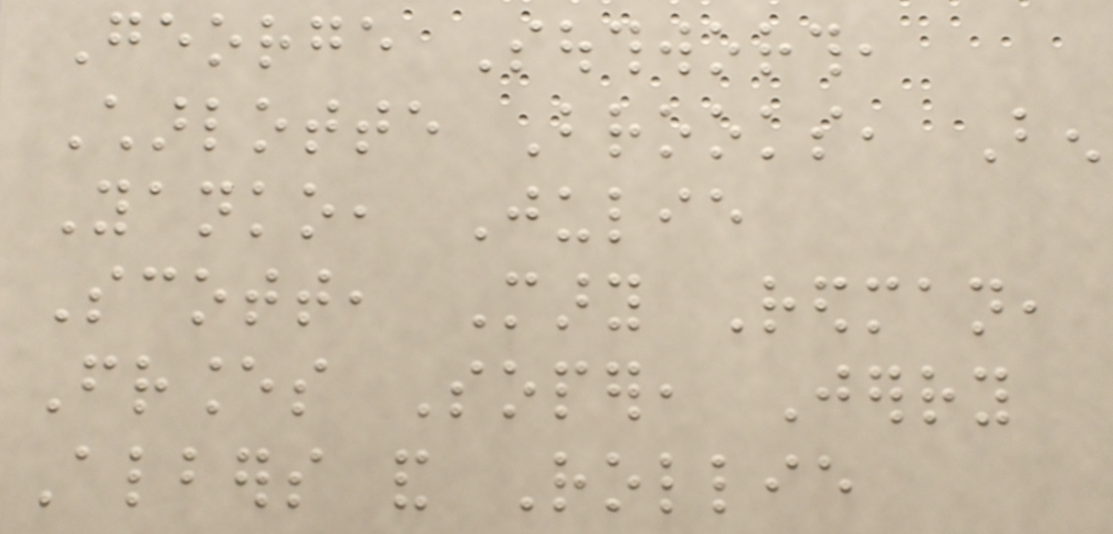George Southworth,
Charlotte Brooks, Ben
Yanko, Julie
Scott, Mary Redman,
Frances Soper, Jerry
Albers and Rollie
